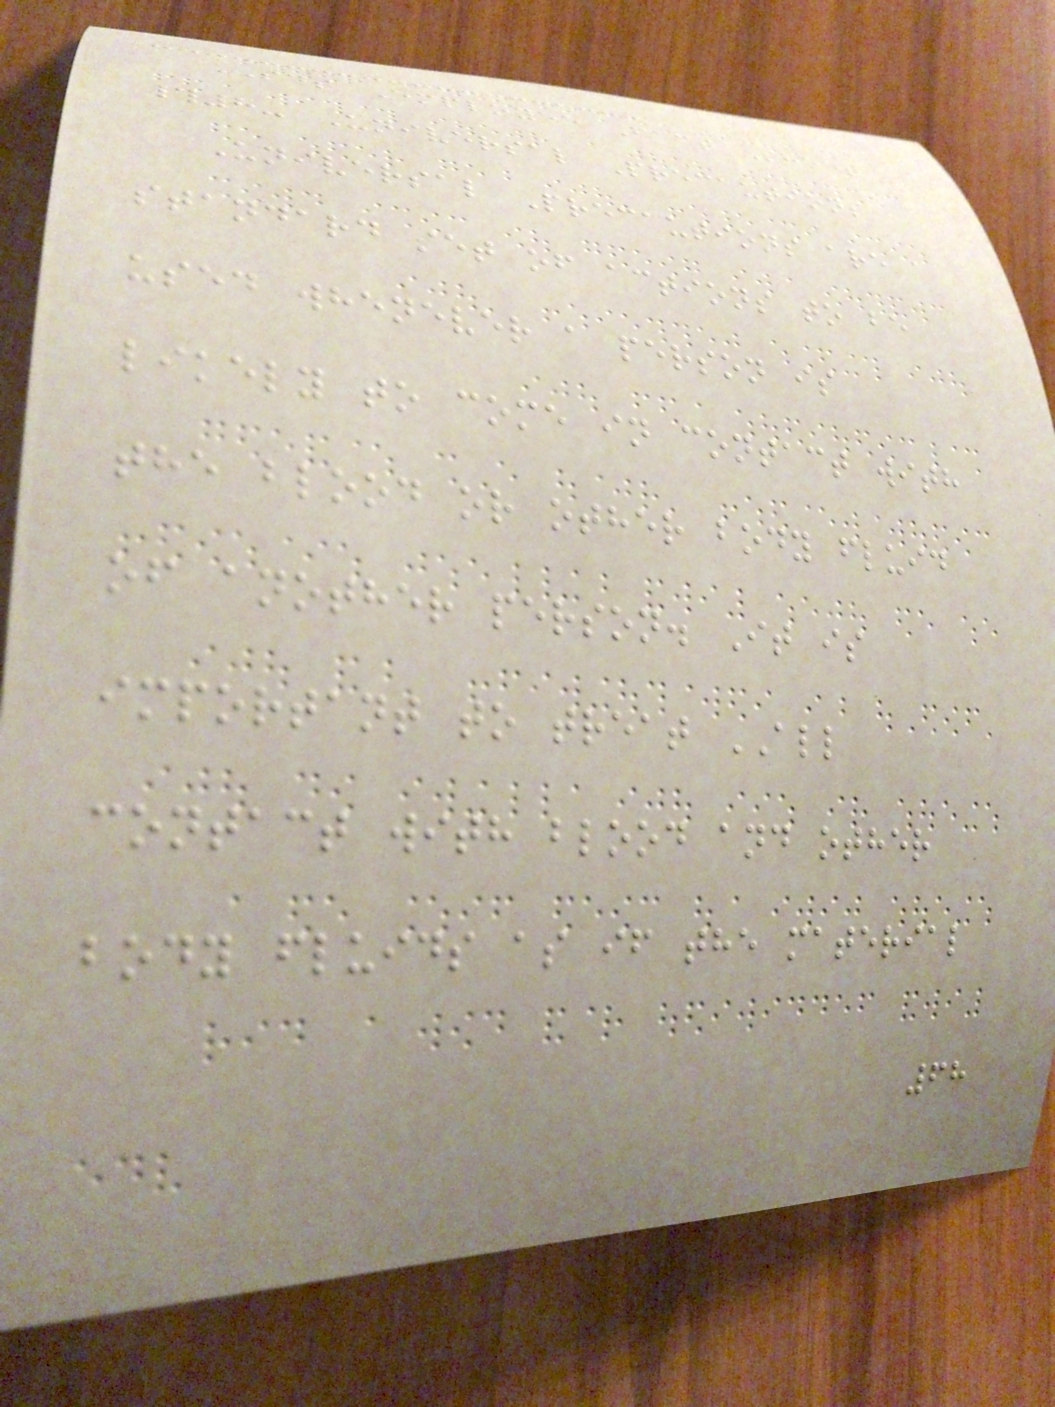SDS Employee Fact Sheet
#8- Universal Precautions
Universal Precautions are a
standard set of actions to be
used whenever a person is
likely to come in contact with
the blood or other body fluid
of another person. It is
important to treat ALL
contact with blood and other
body fluids as if the material
68
